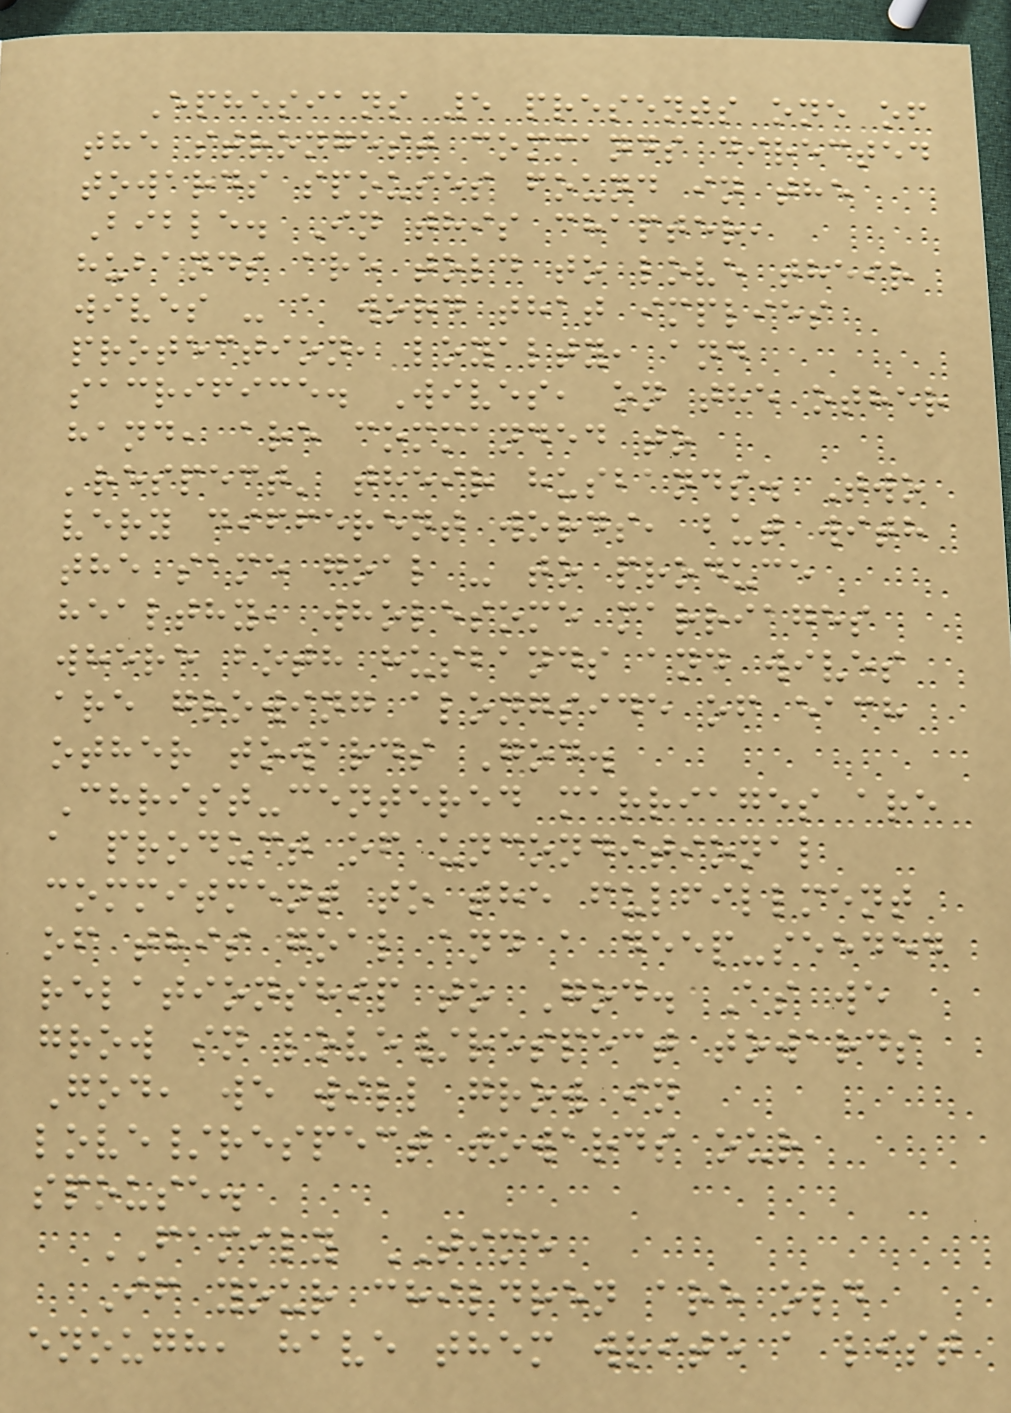Ephesians 5 presents one of
the strongest commands directed
towards spouses found in the
Bible. In this chapter,
hubands are told to love their
wives - a word that implies
protection, loyalty, and
sacrifice. Wives, on the other
hand, are commanded to
'respect' their husbands. Two
very different words, but with
the same goal - to produce
healthy, wholesome marriages
where both husbands and wives
are growing alongside of each
other towards God.
Christ-centered marriages are
a product of unconditional
commitment to the fulfillment
of this goal and a deep-seeded
relationship to God. As we
grow in love/respect towards
God, we will grow in
love/respect towards our
spouse.
FAMILY TIME
If your children are old
enough, have them write a list
